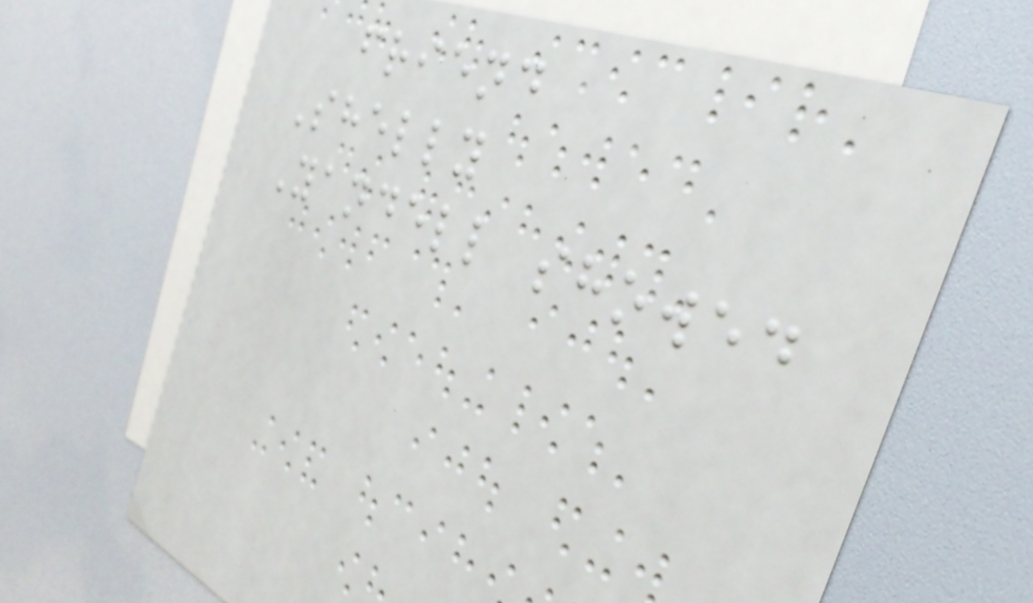friend
Shelly
Yandell showed
